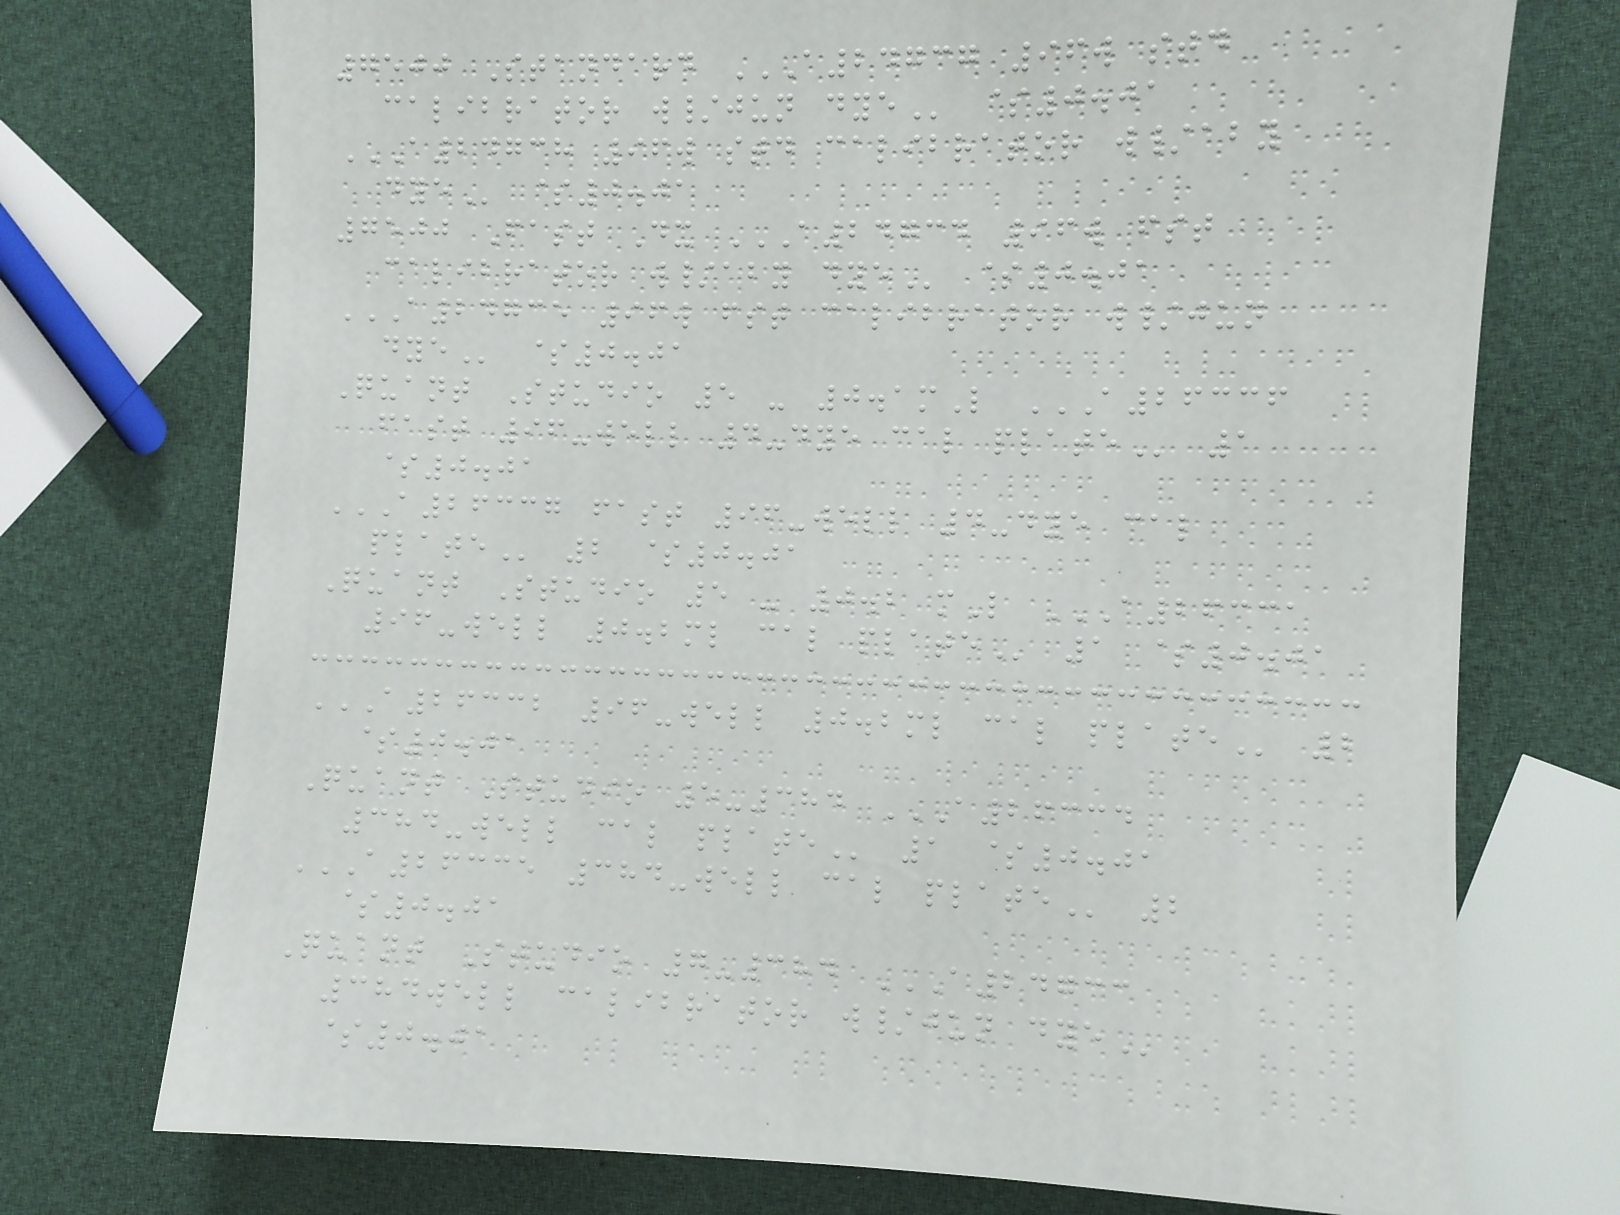7500 Standard A24737 96W STD
CALIBRATOR W/JUN DYE $0.01
A24738 96W STD CALIBRATOR W/ABY
DYE $0.01
7500 Fast Dx A24734 96W FST
CALIBRATOR W/ABY DYE $0.01
A24735 96W FST CALIBRATOR W/JUN
DYE $0.01
Quant Studio 5 - 0.1mL A26336
FAST 96-WELL 4-DYE CAL PLATE 1
$0.01
A26337 FAST 96-WELL 4-DYE CAL
PLATE 2 $0.01
Quant Studio 5 - 0.2 mL A26331
96-WELL 0.2ML CAL PLATE 1 $0.01
A26332 96-WELL 0.2ML CAL PLATE 2
$0.01
Quant Studio 5-384 A26334
384-WELL CAL PLATE 1 $0.01
A26335 384-WELL CAL PLATE 2
$0.01
Quant Studio 7-384 A24733
384WELL CALIBRATOR W/JUN DYE
$0.01
